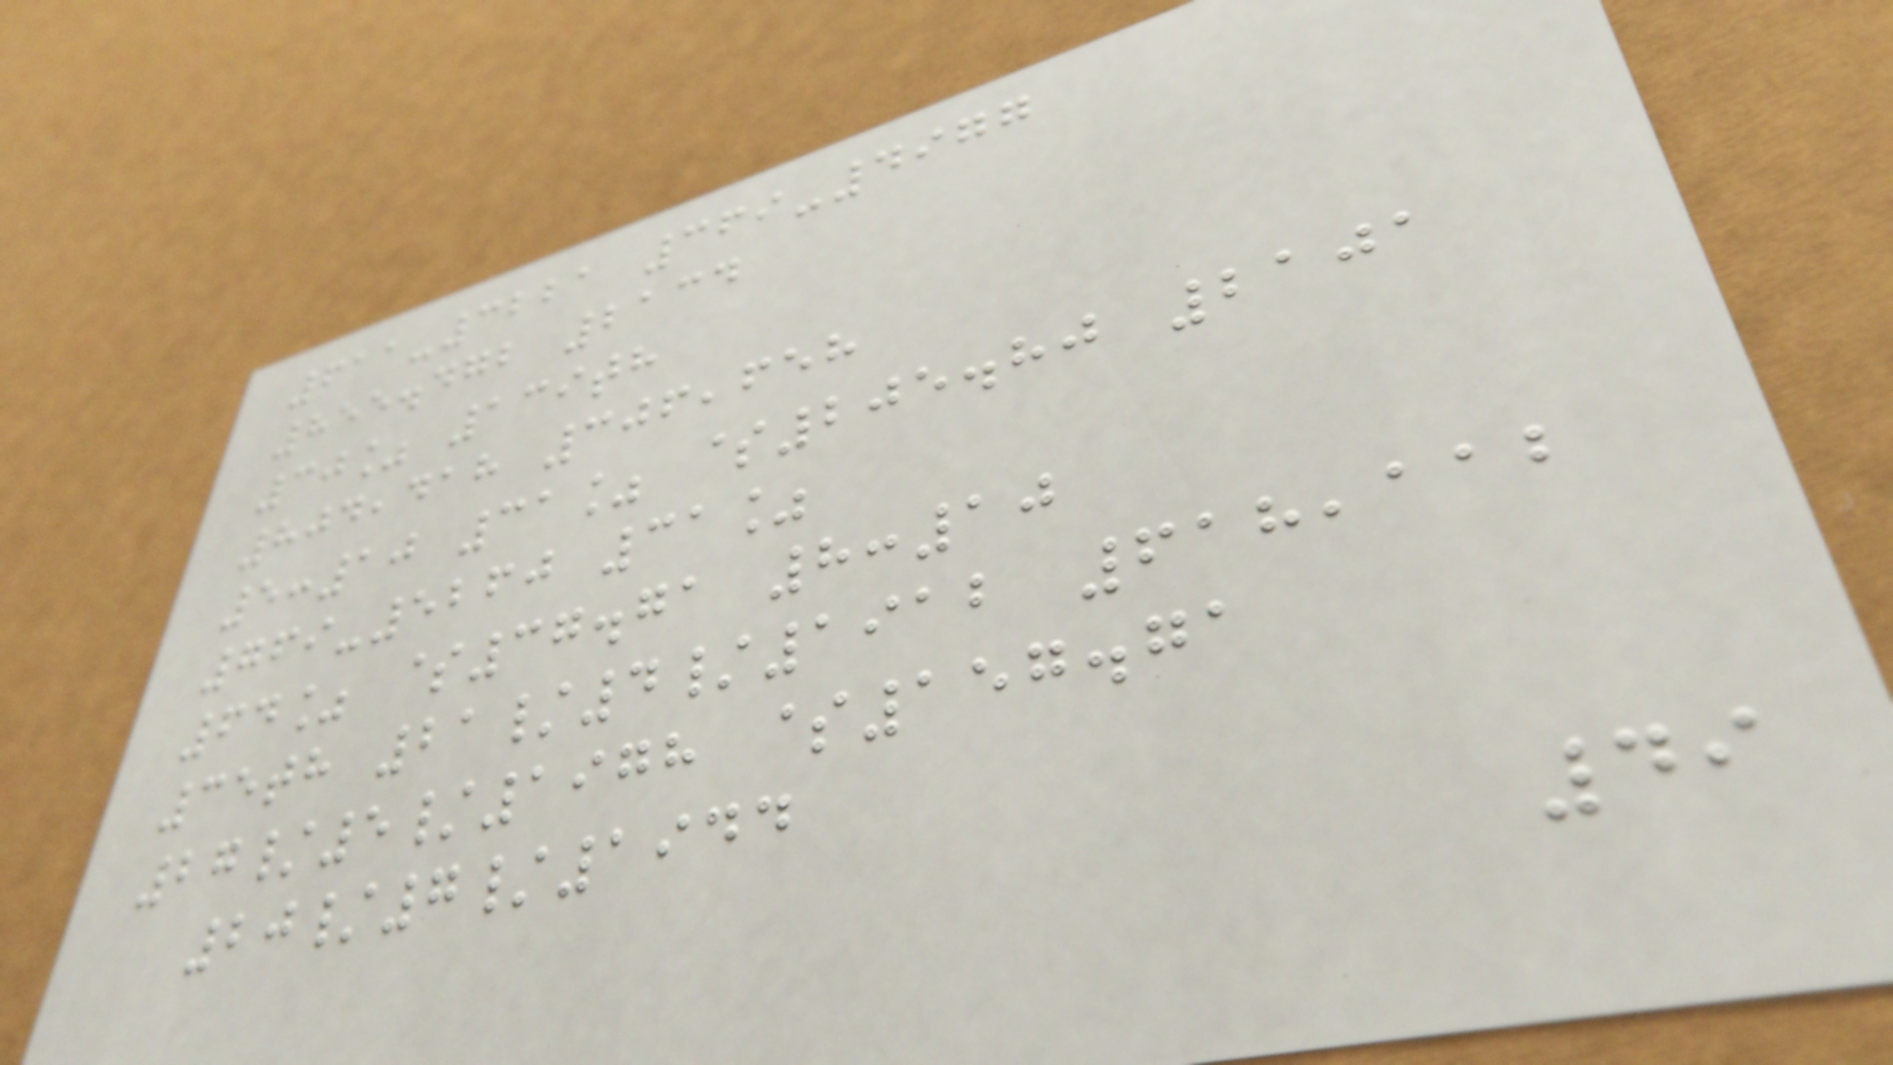611-3221 369-4977
855.472 2134
30% 139th
804,418 306,658
5:10 31% $205.80 2101
769-5260 31%
64% $37.71 8:10
35th 21/4/1912 618,112
27/5/1978 $157.71
20/7/1944
49
